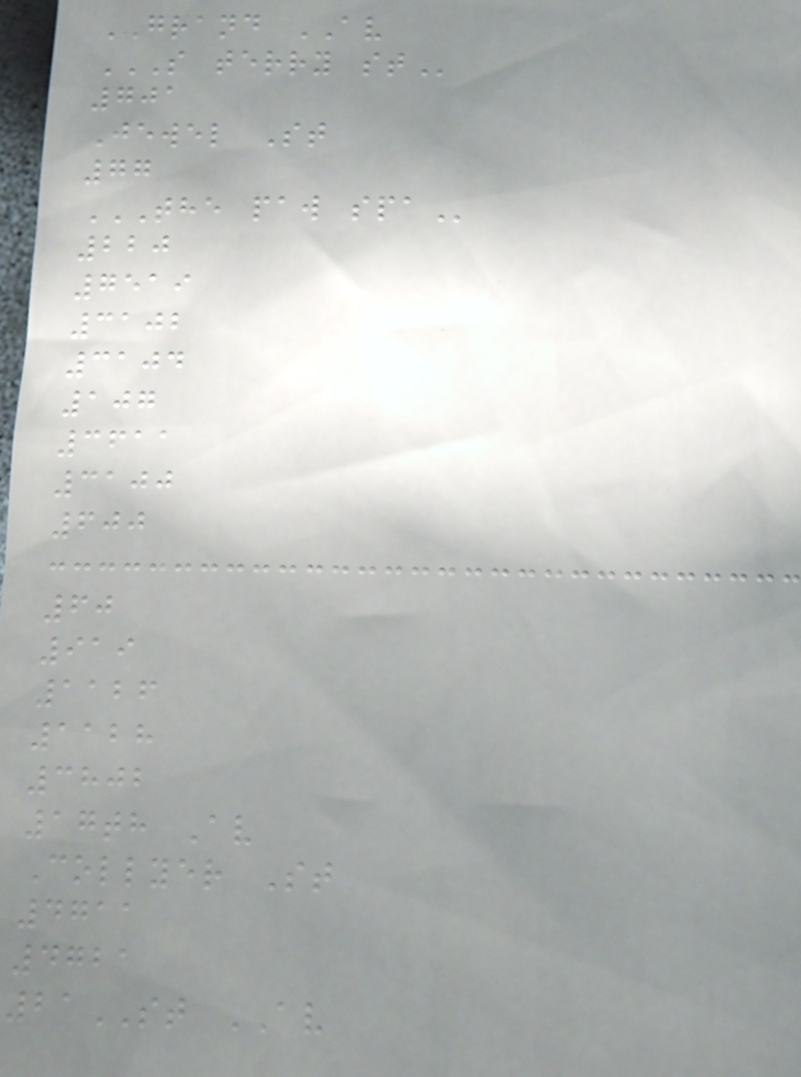GRAND AV
S TERRY ST
701
Jewel St
77
THE PAW SPA
220
7519
3102
3104
107
3611
3100
600
60
919
1126
1128
3802
17th Av
Collyer St
4711
4721
21ST AV
